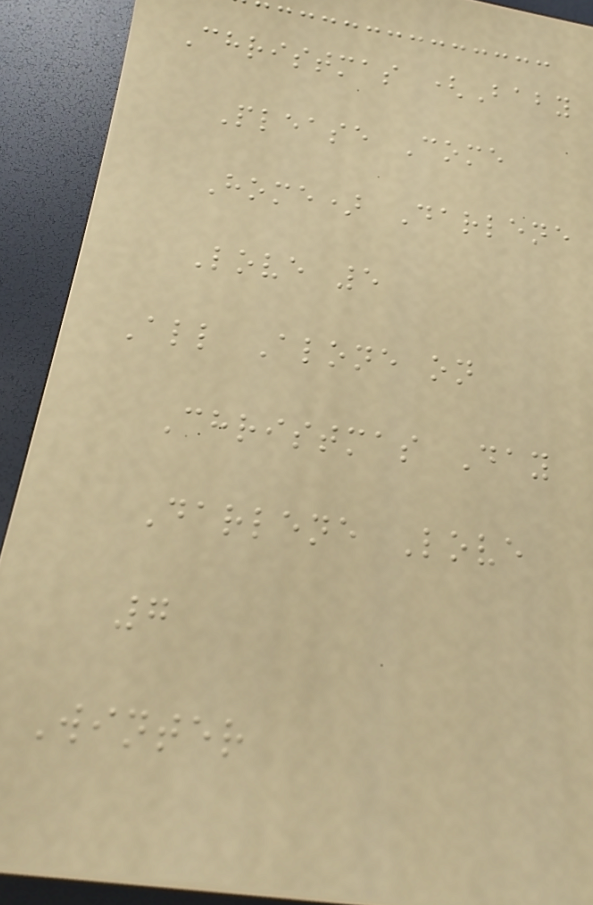Christmas (Baby
Please Come
Home) Darlene
Love 5
All Alone on
Christmas Day
Darlene Love
7
Winter
